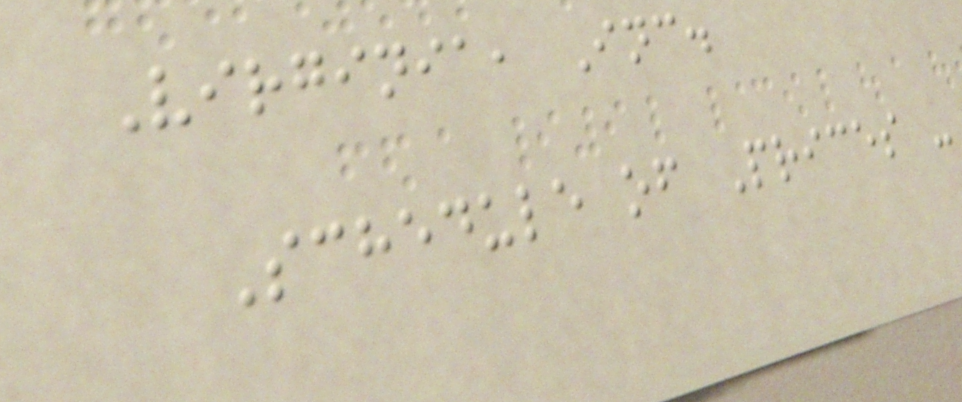Virginia, Inc.
Schedule of Prices -
